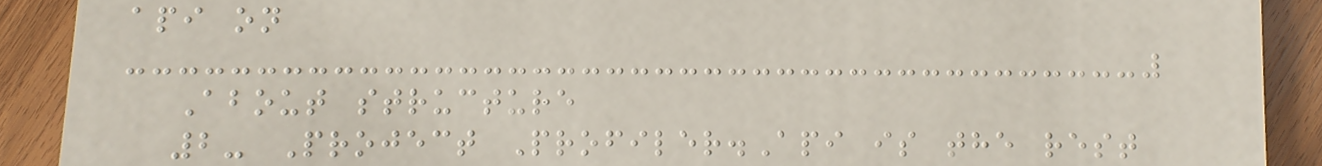api on
About structure
2- Project Profiler.Api is the rest
